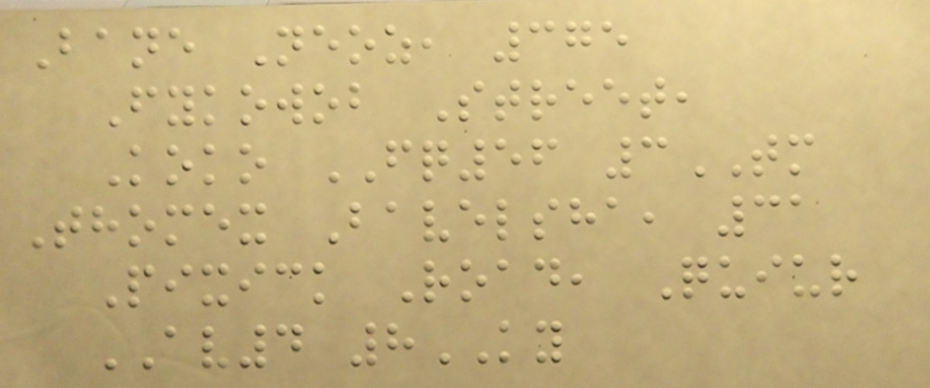Bane Neoz, 375
Fykowob Street,
Koko FQ56 3TM
Thomex Bavelsha, 31
Pixick Road, Quiur
AV4 8KY
